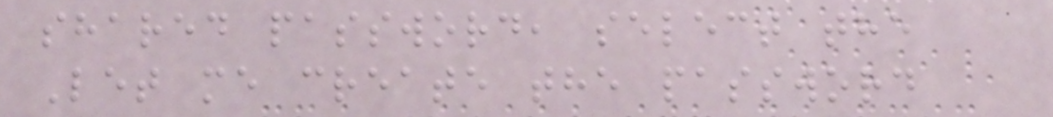shared password, select the
Let me create the password
